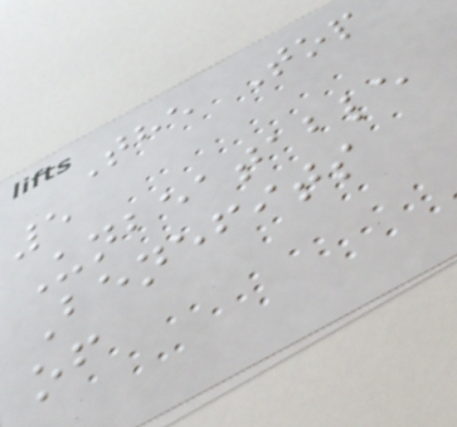The Top
5
Unbeatable
Benefits
of
